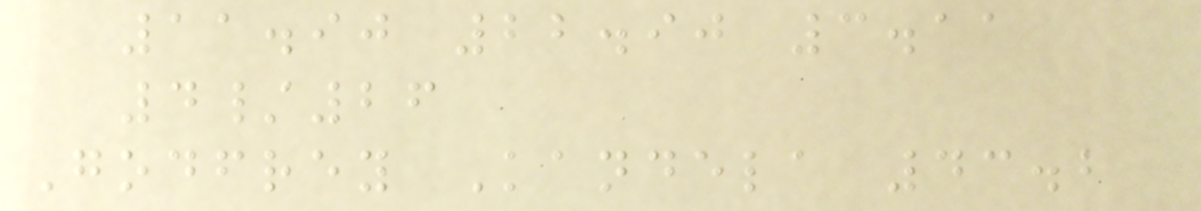11.90 22.90 3.11
4/26
Godfrey Kandela 43.2
